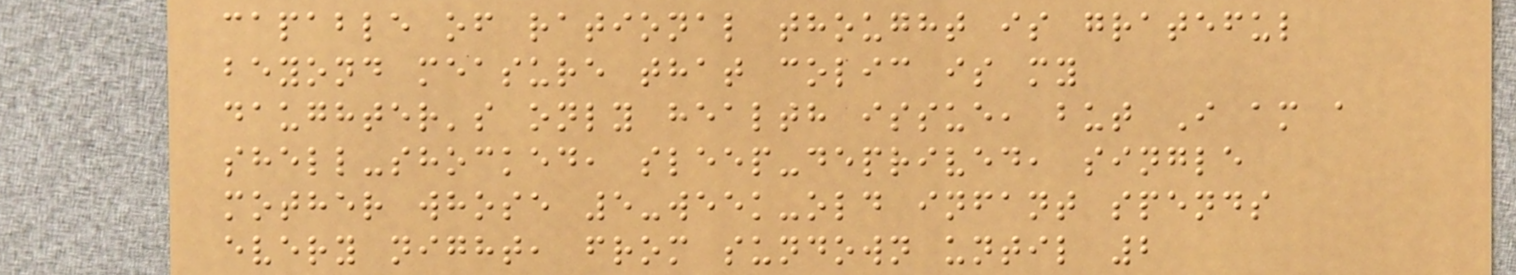capable of rational thought is grateful
beyond measure that colic is my
daughter's only health issue, but I am a
shell-shocked, sleep-deprived, single
mother whose 5-week-old infant spends
every night, from sundown until 2
